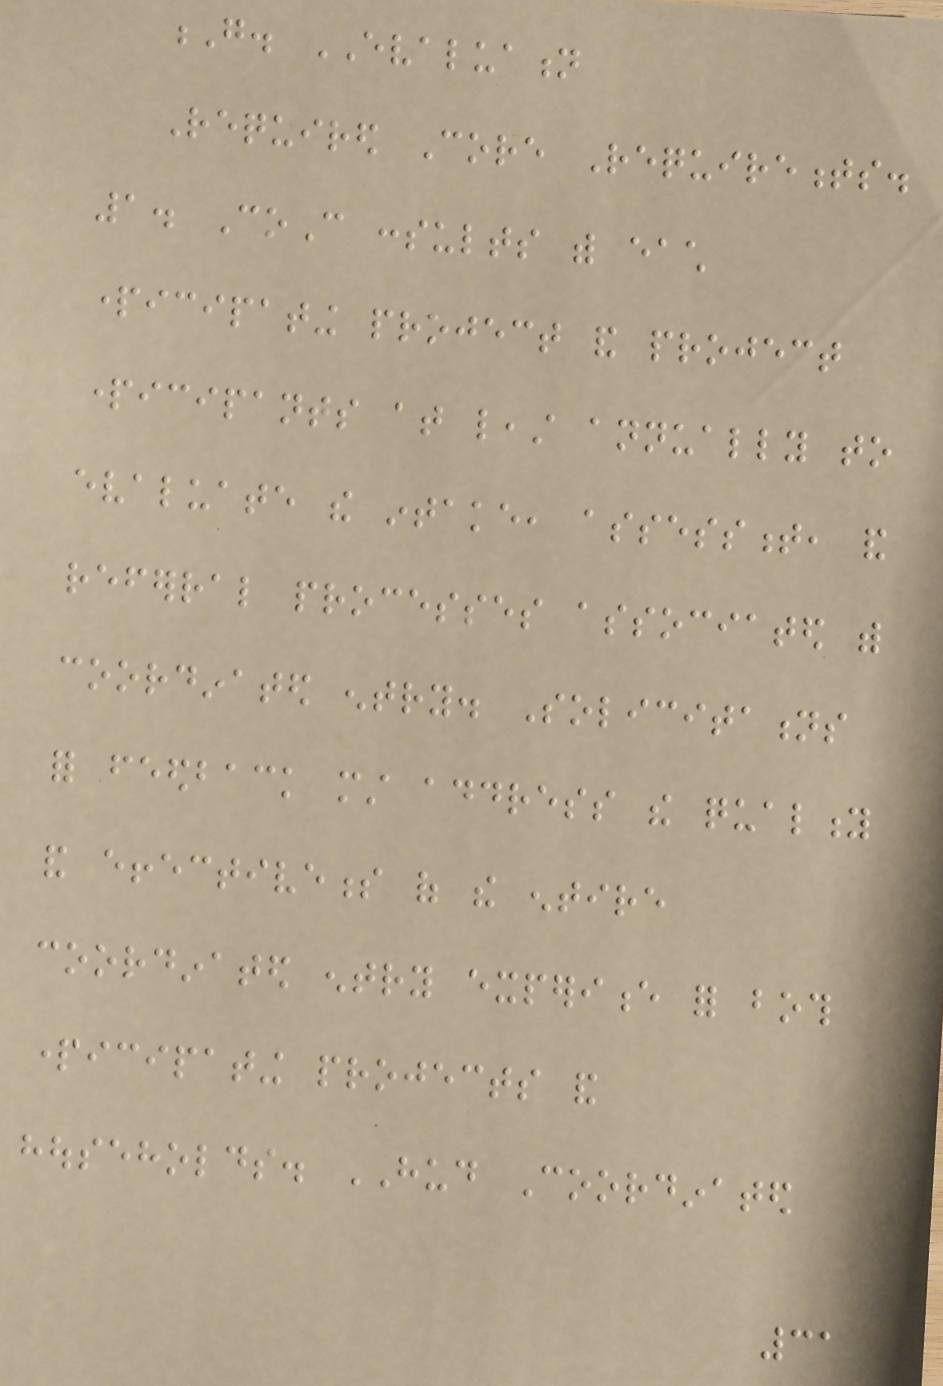G. EVALUATION
Required Core Requirements.
1. CoC consults with each
participating project and project
participants at least annually to
evaluate the intake, assessment, and
referral processes associated with
coordinated entry. Solicitations
for feedback must address the quality
and effectiveness of the entire
coordinated entry experience for both
participating projects and
households. HUD Coordinated
31
